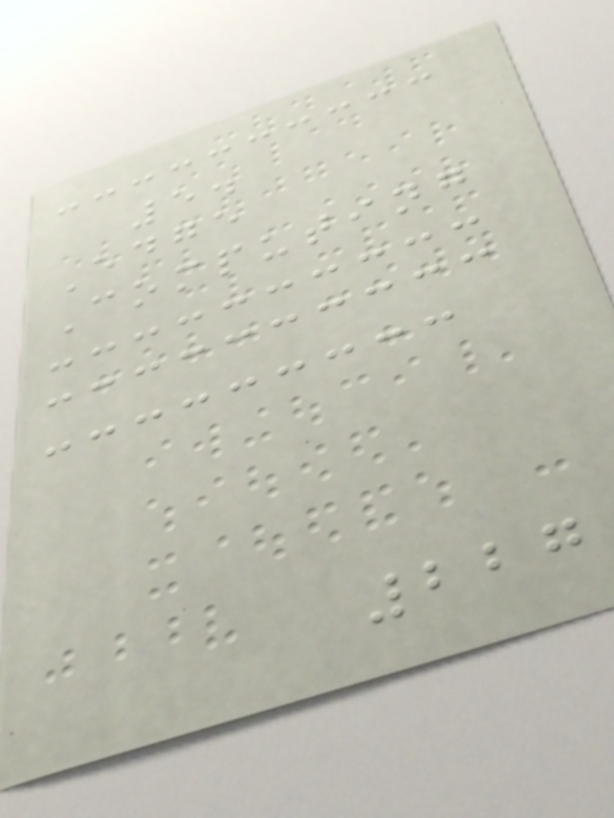5.
Edge
Computing
227
